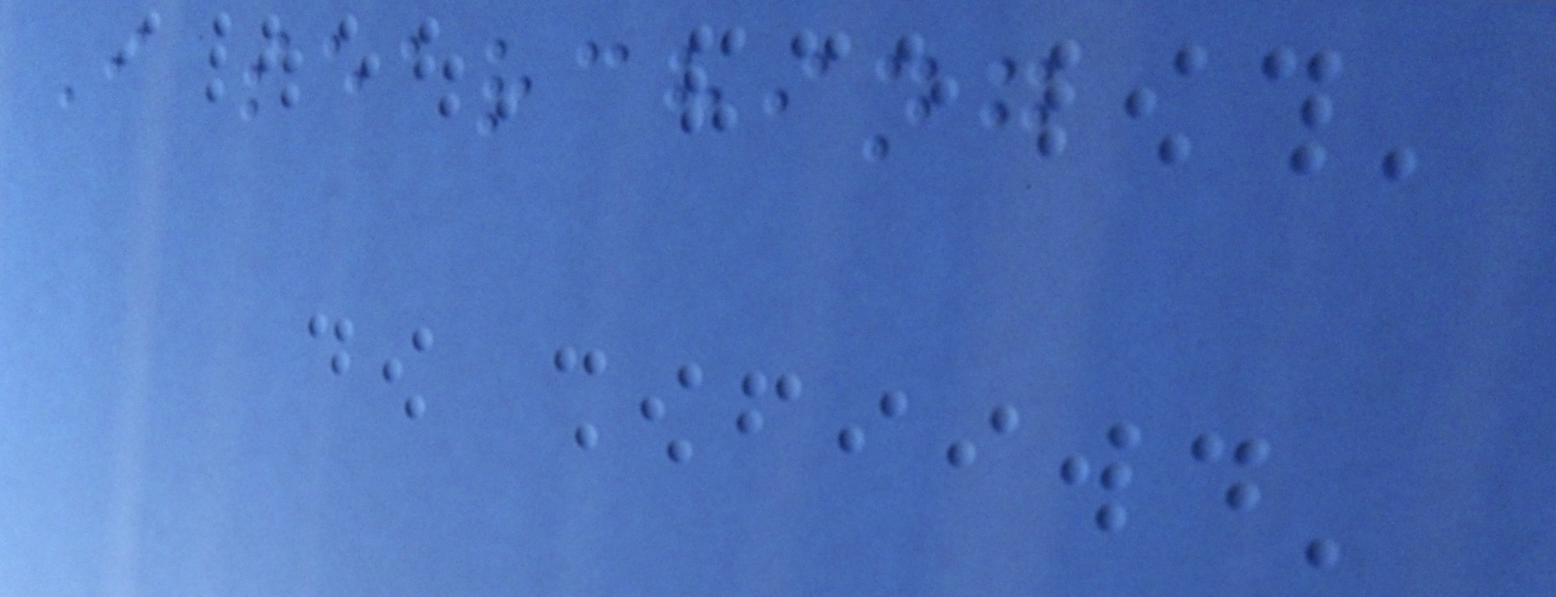I searching
